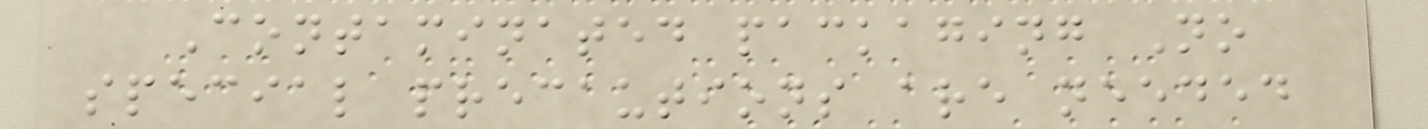Contaminated packaging No
special precautions are needed
